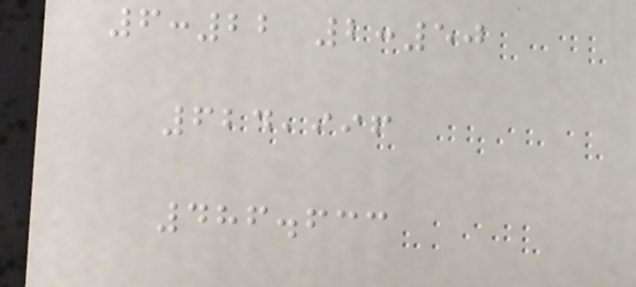6:22 2:50
624,996
486.633
